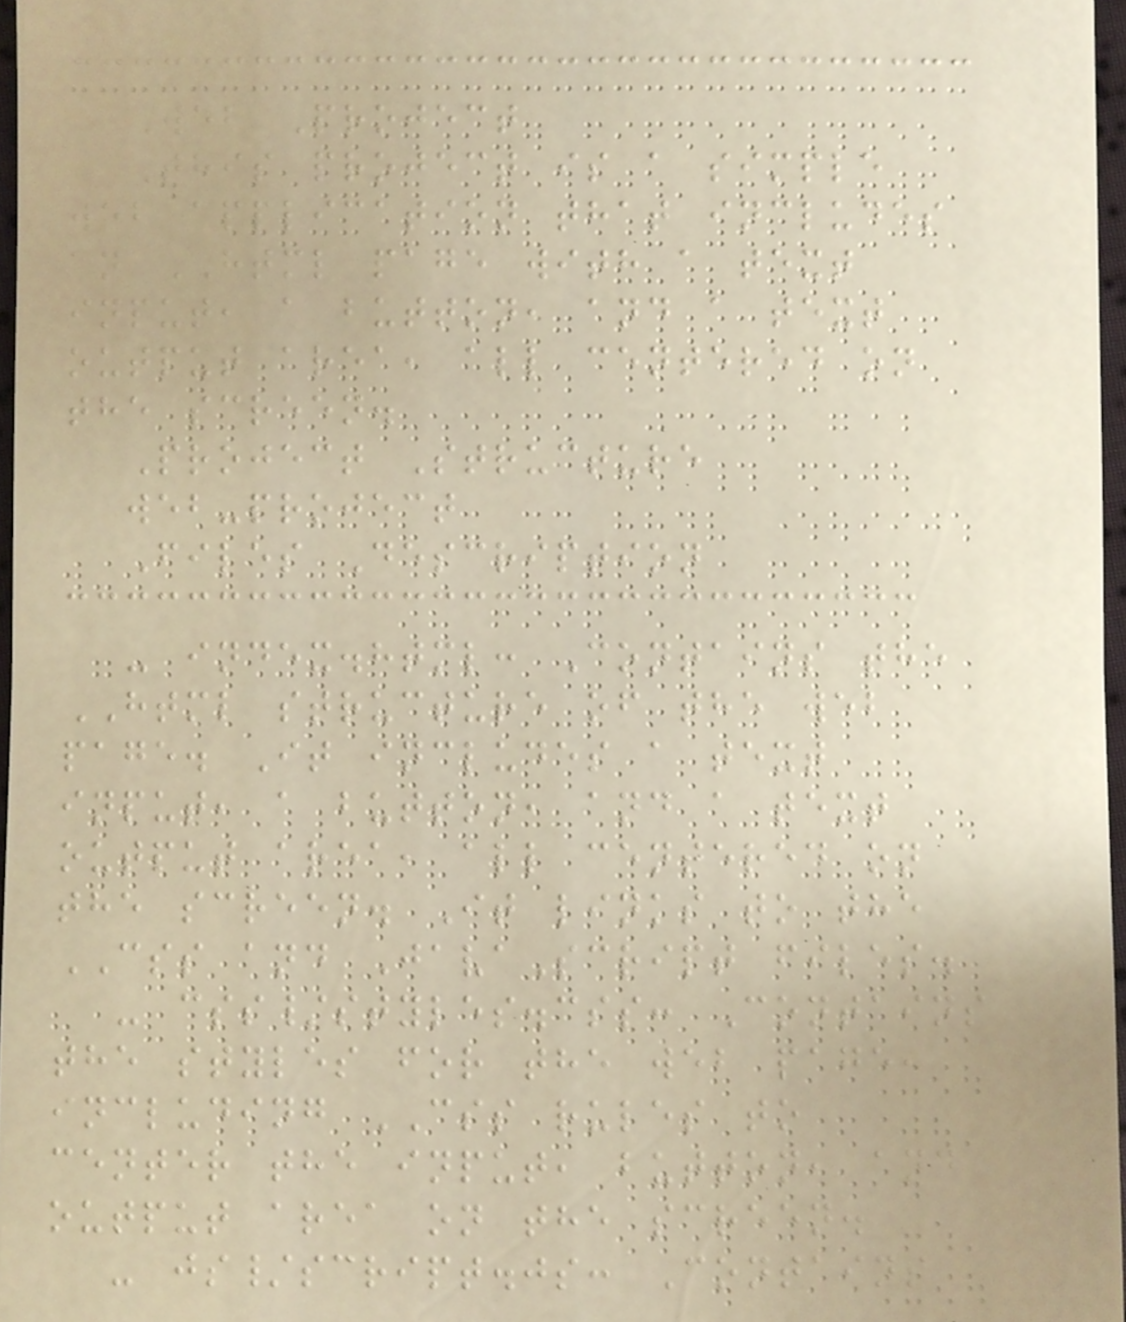Web Project
This project is a simple
web application that includes
an HTML page with a text
input, a button, and a text
output area, all centered on
the screen.
Project Structure
web-project
Files Description
- index.html: Contains the
HTML structure of the web
page. It includes a text
input, a button, and a text
output area, all centered on
the screen. It links to the
CSS and JavaScript files.
- css/styles.css: Contains
the styles for the web page,
including CSS rules to
center the input, button, and
output area on the screen.
- js/script.js: Contains
